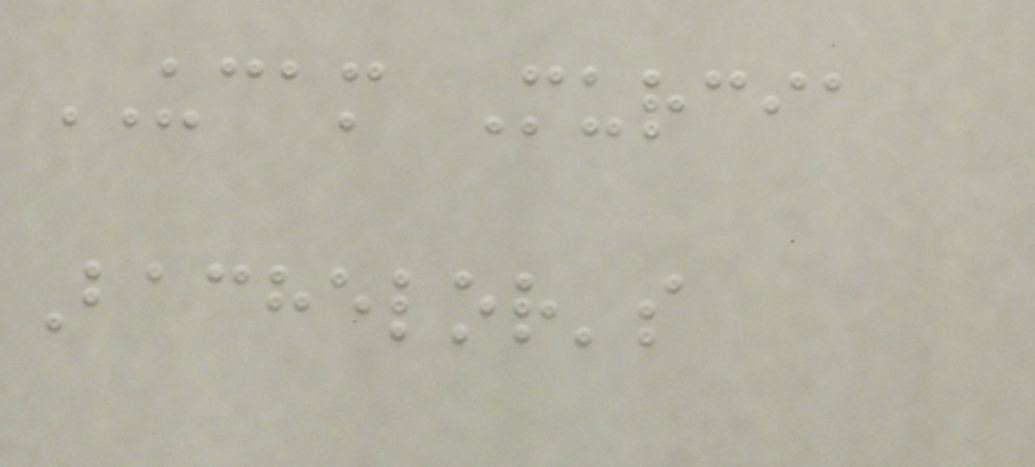UCAM Murcia
Bachelor's
